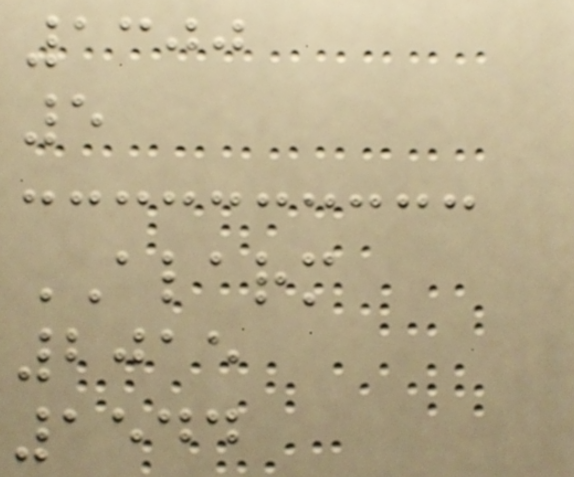1300
5
ALARM
2015
1544
